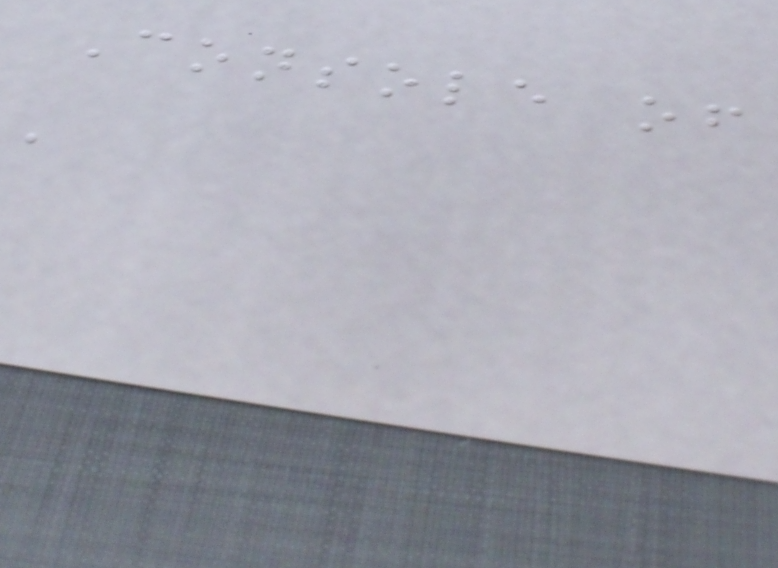Console of
a
